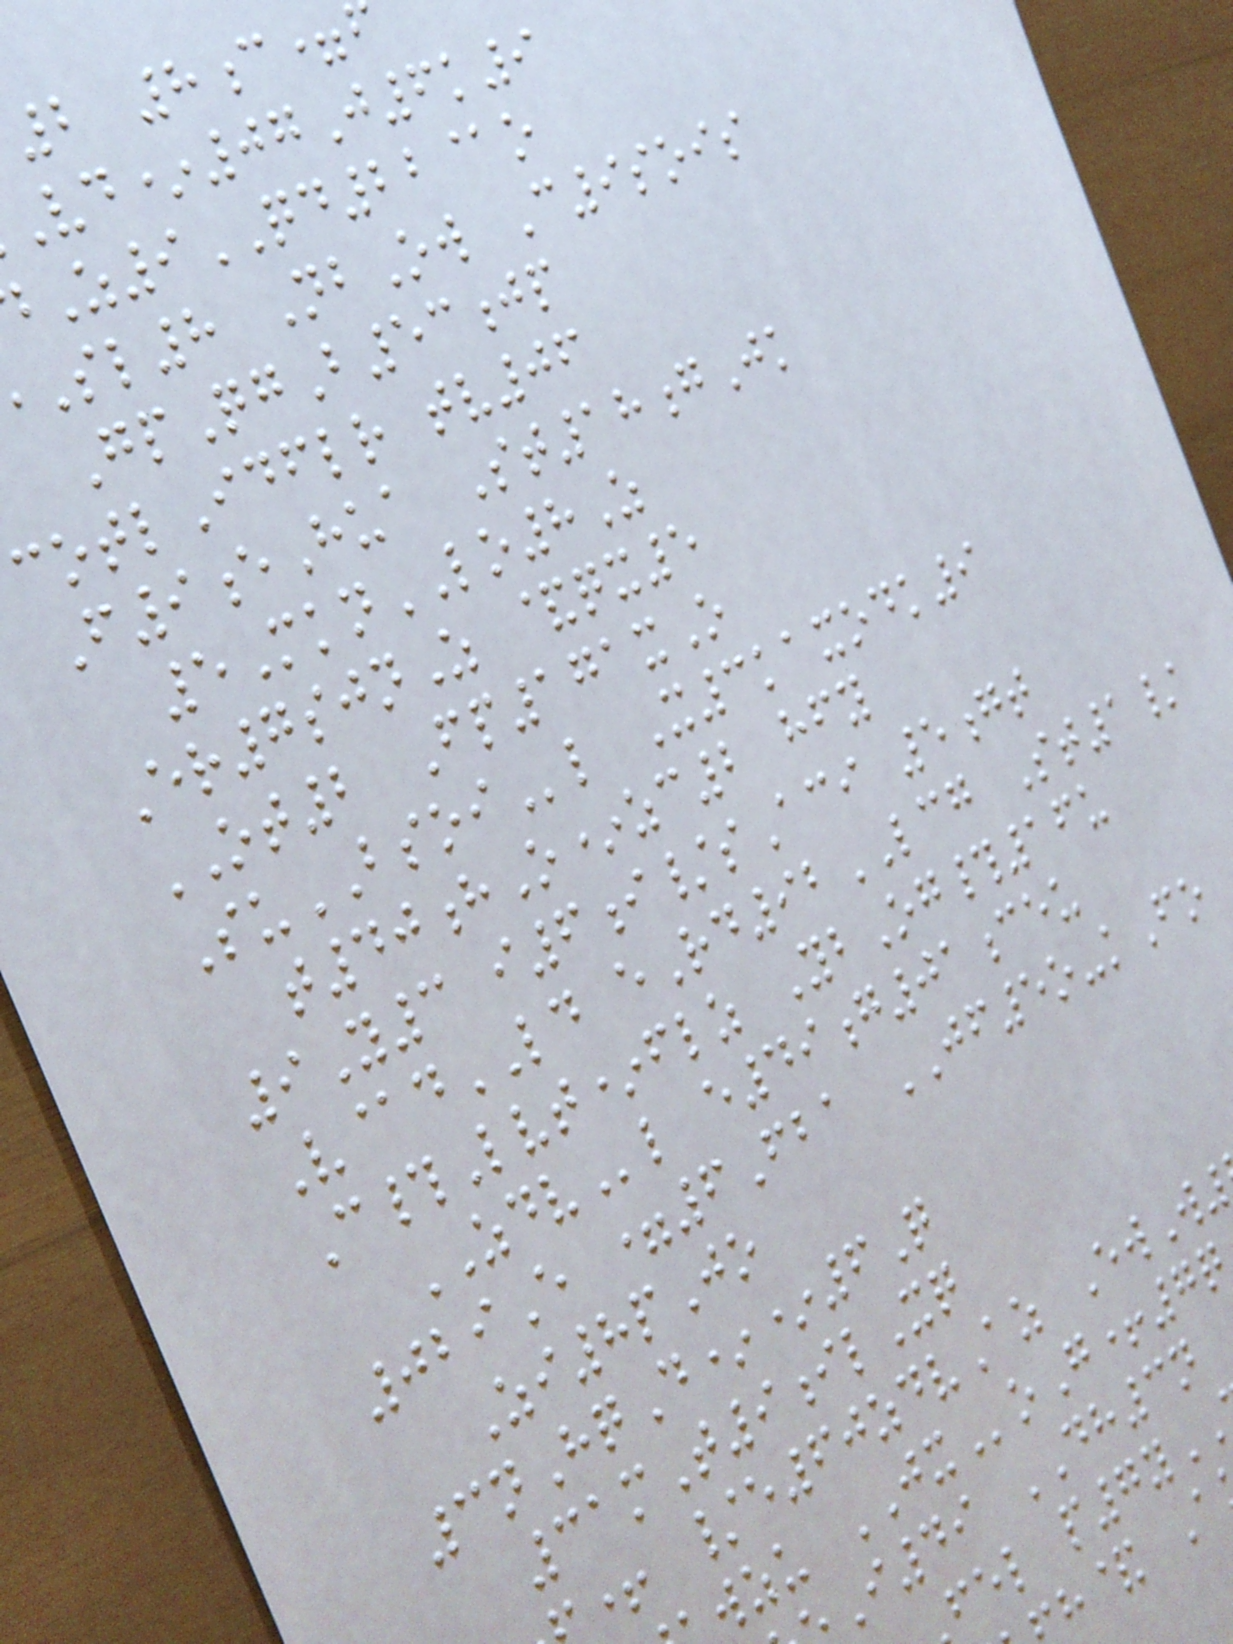2 8c=
*07J6k9
Z9QD22@o
Sl8 NbOw C9sois
GpQgB53jp
cotlIdflr tv06
F9eHua St18gJk
5MknLO8Z
Er7sjnZ &qx5
OT2 Fp171xO
SuBSOIl X3kaxodk9
t40hO*zc2 hfy
9Y3 i6i/sAci 5gt
V@dLD eRd92LCG St1/
C#Lvt*flz YbOg#16u
ZDVl e49g01ceu
029E =6Fba JF5o-kFo
Zi8pJo
3nHqD**6Q
31mT9ilXq
+ /e60zdvAz EwW
wzu JXoG+7q
I49 DH3n
fel p7y
